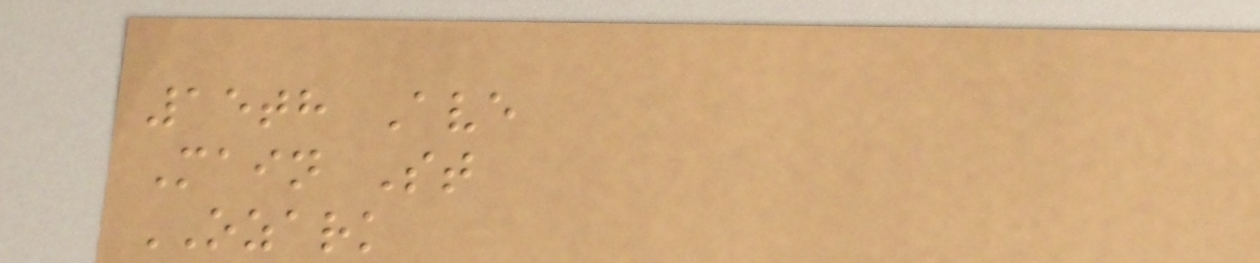15th Ave
Main St
OZARK
